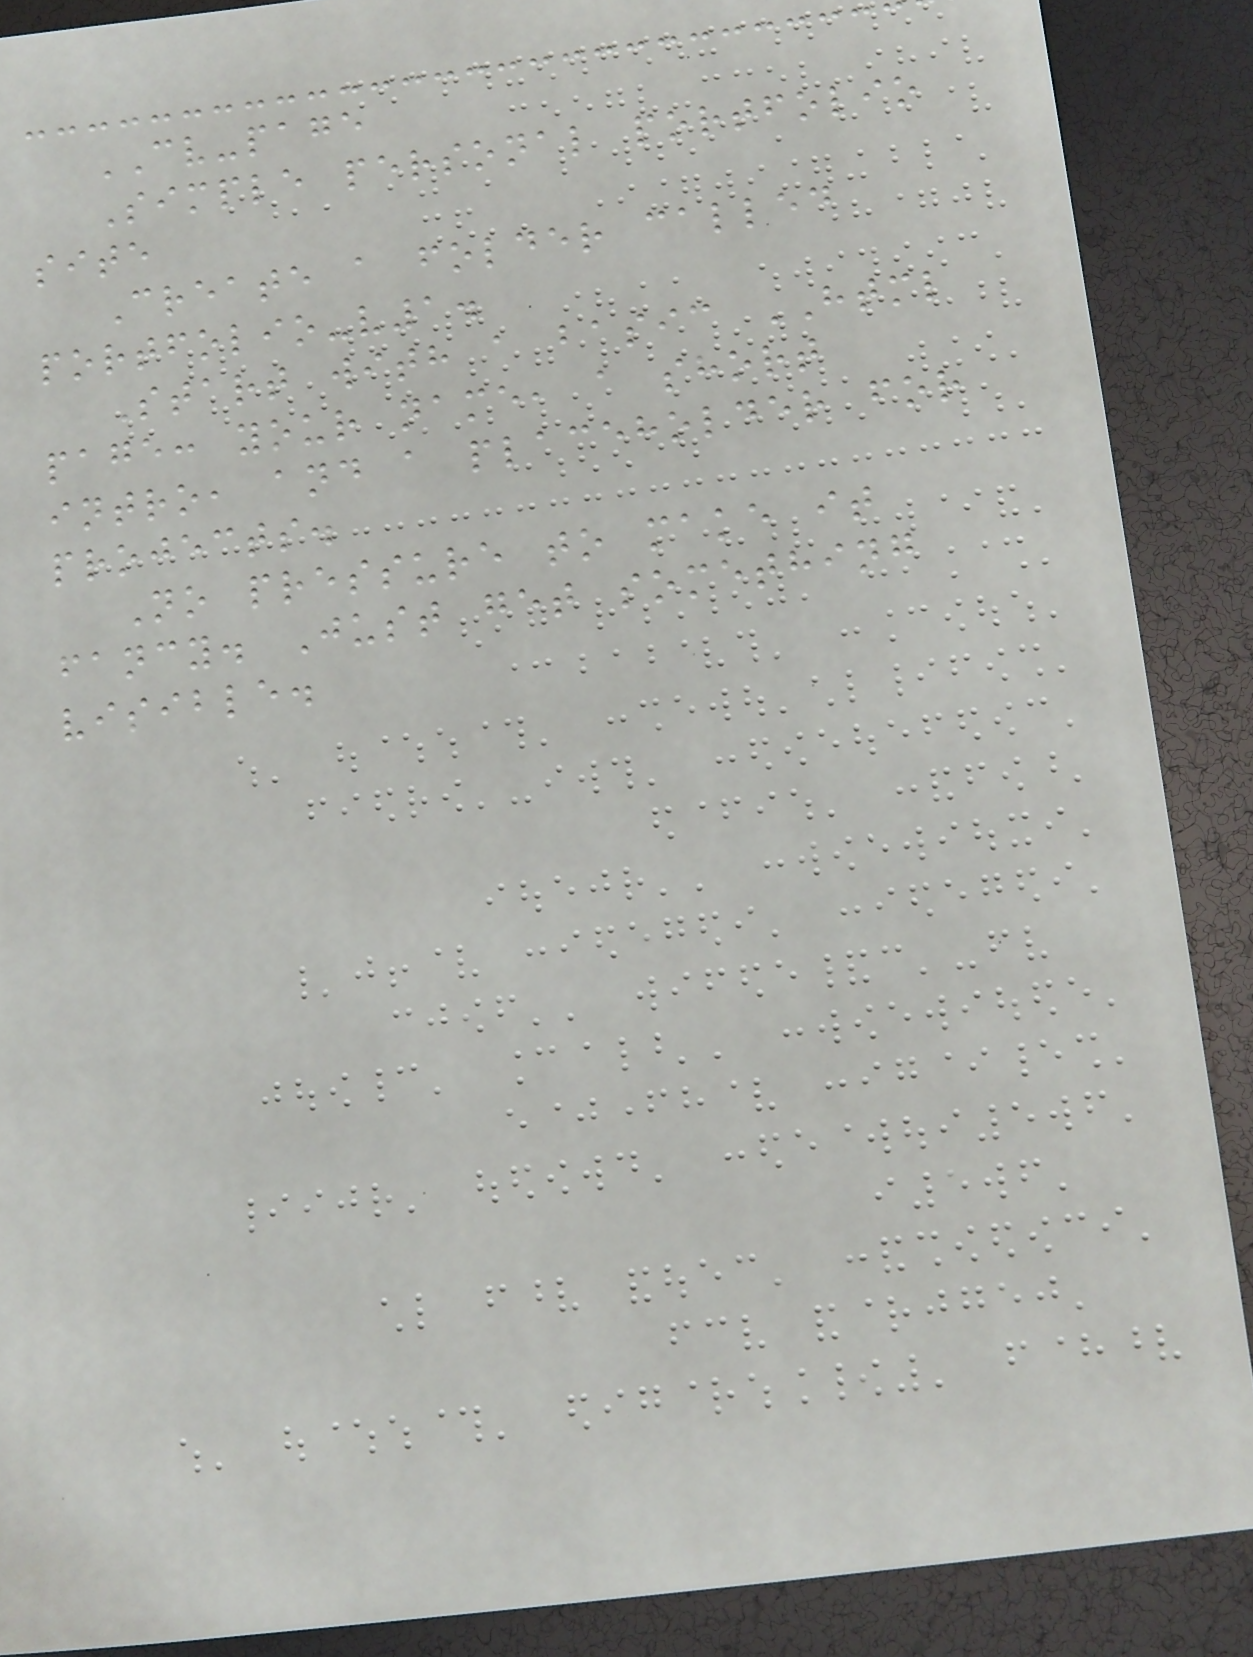CV-page
Simple personal portfolio
site
Create a folder called
portfolio-v1.
Start with a basic HTML
page: your name, a short
intro, and a placeholder for
projects.
No pressure to make it
fancy. Just get something
visible.
